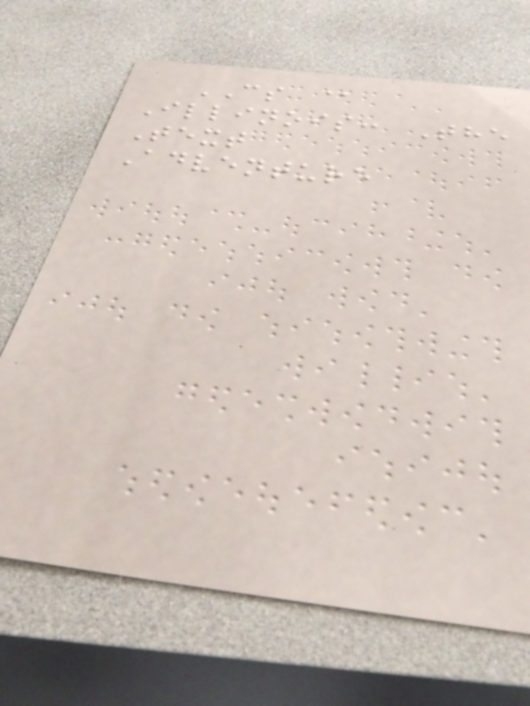CS @
Illinois: The
Text
Adventure
